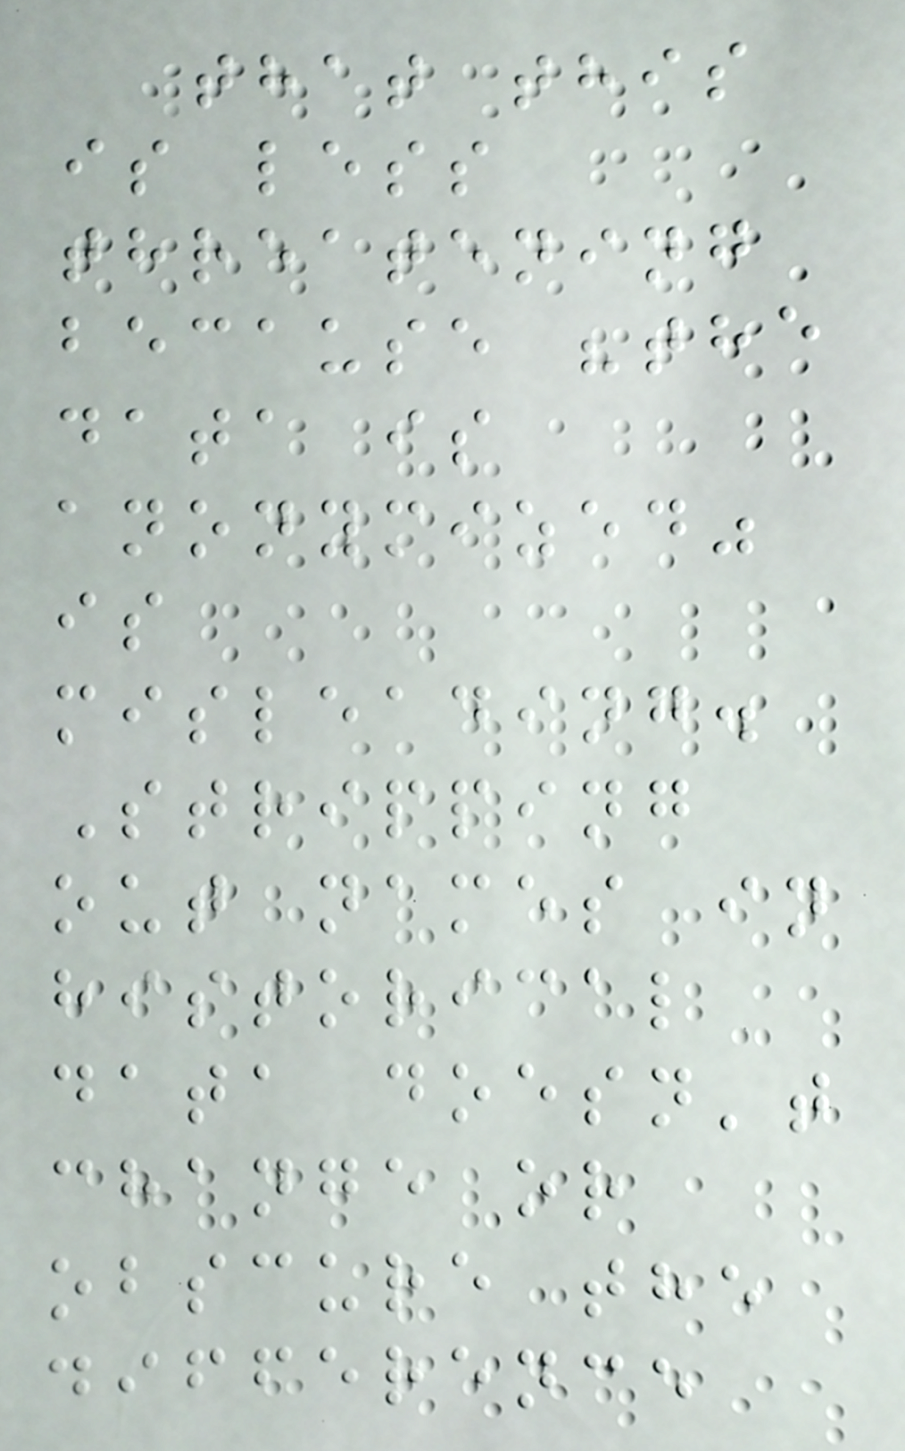that this
is less
threatening
because "the
data is
anonymized"
is
misleading.
Stripping
out names in
historical
data doesn't
change or
obscure the
difference
